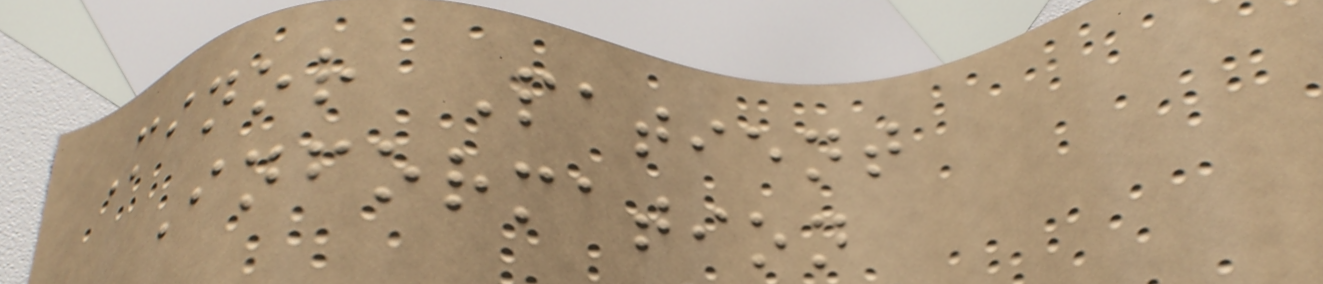Minor Patient
Information
